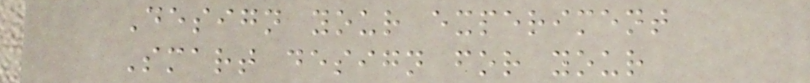Design your experiment
Smart design for your
